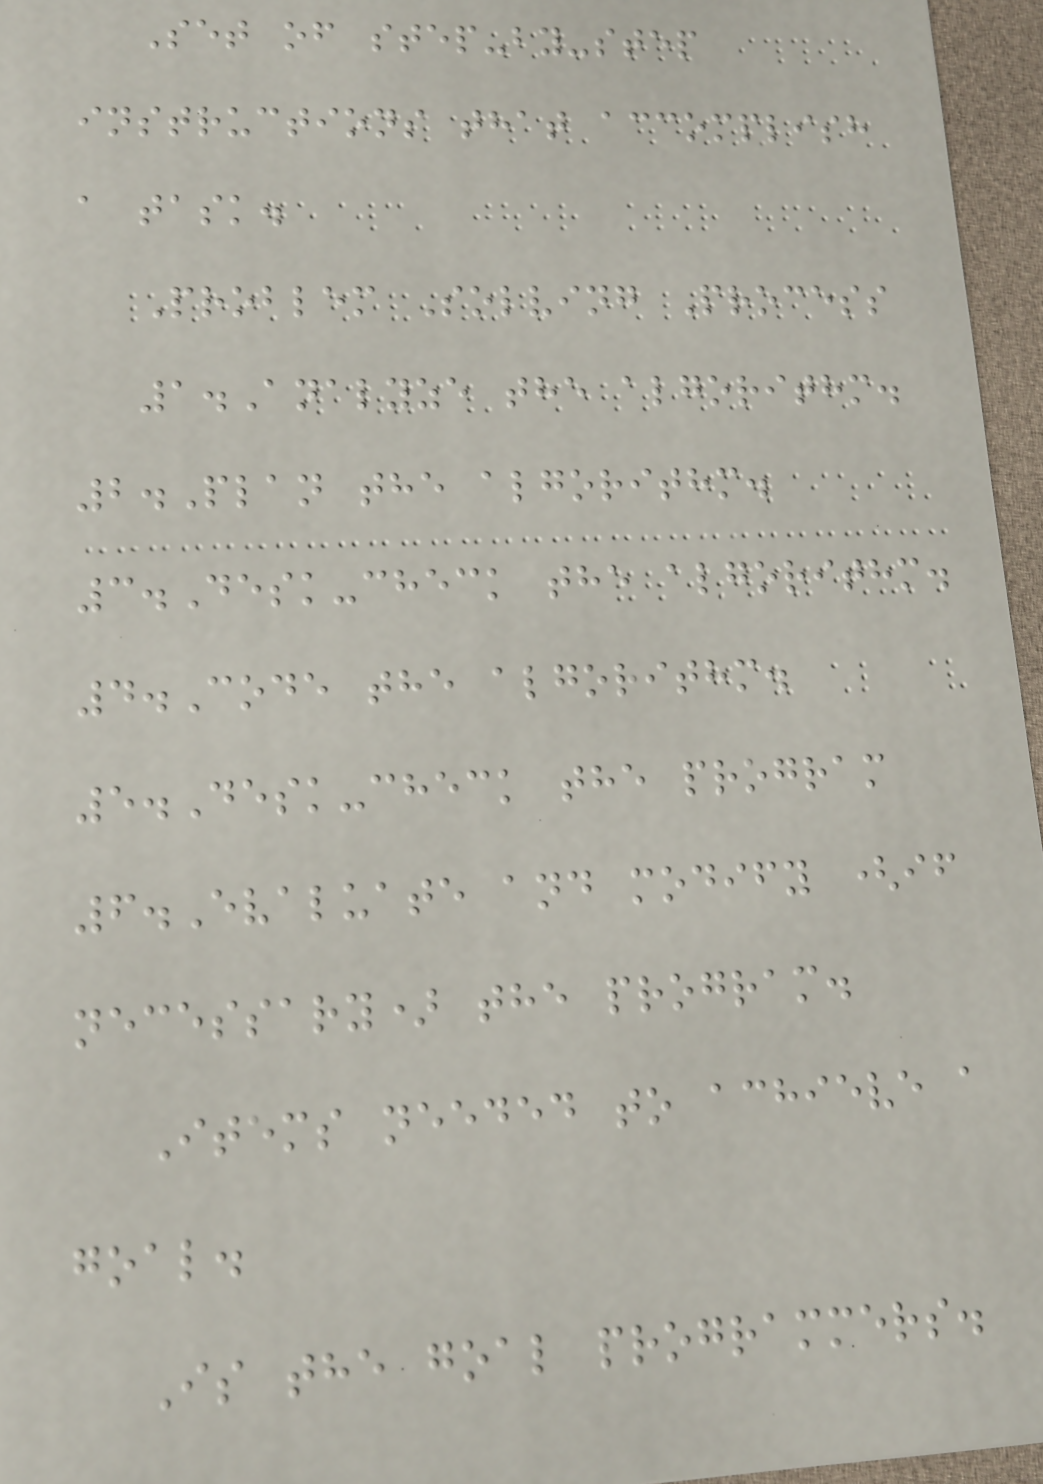Set of step-by-step
instructions that accomplish
a task.
Problem Solving Process
1.Analyze the algorithm.
2.Plan the algorithm.
3.Desk-check the algorithm.
4.Code the algorithm.
5.Desk-check the program
6.Evaluate and modify (if
necessary) the program.
Items needed to achieve a
goal.
Is the goal programmers.
